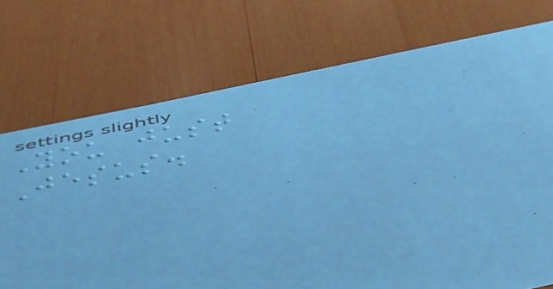You just
Jesus.
